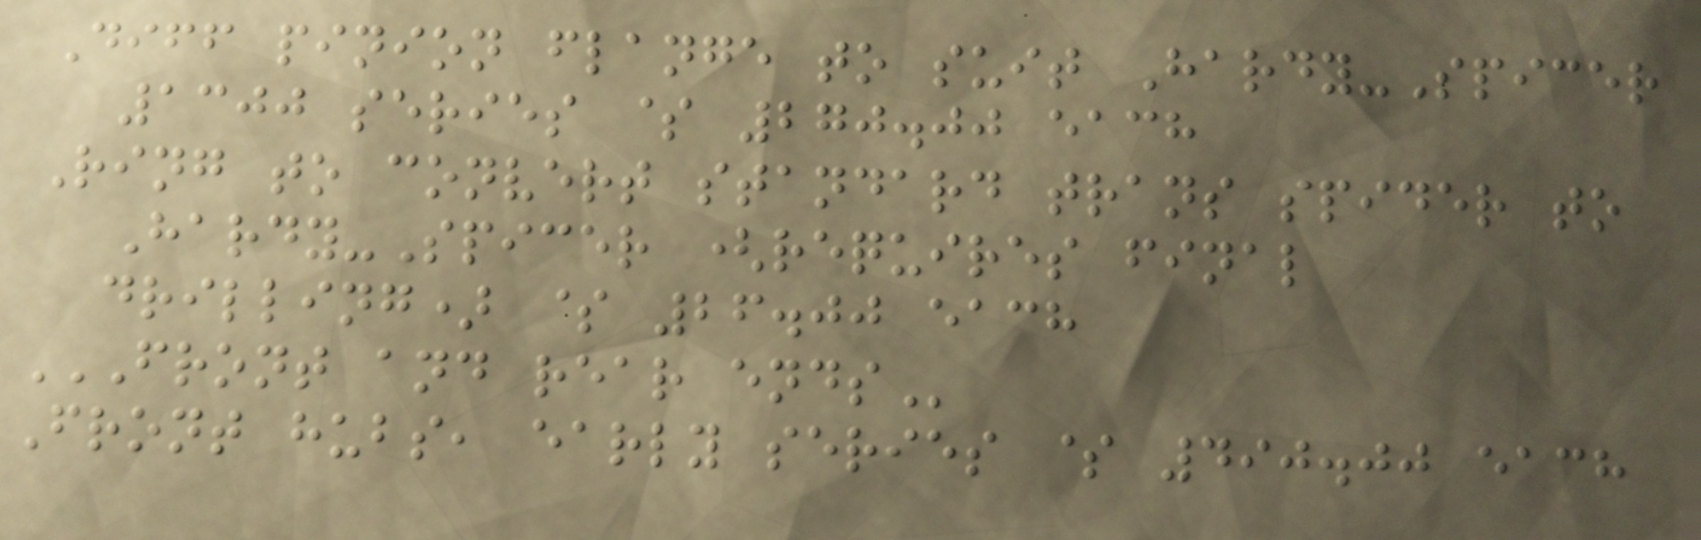Diff pinion flange to suit Hardy-Spicer
1300 series $ 270.00 each
Ring to convert standard trans spider to
Hardy-Spicer (requires final
drilling) $ 26.00 each
FRONT AND REAR ENDS
Front hubs, early series $ 490.00 each
